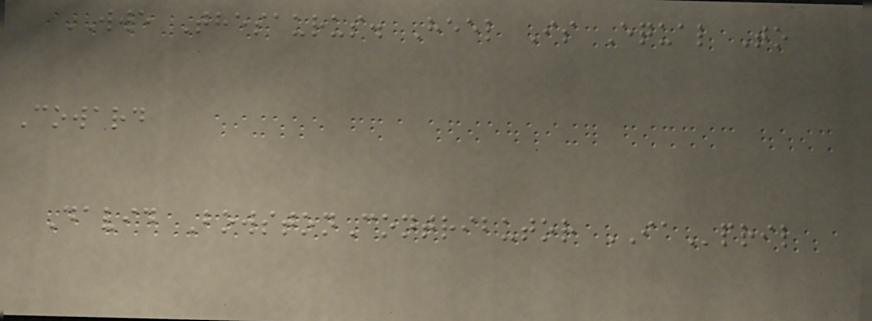WWE Thesaurus. Heel Is Equal To
Coward
David BowstonContributor IApril
